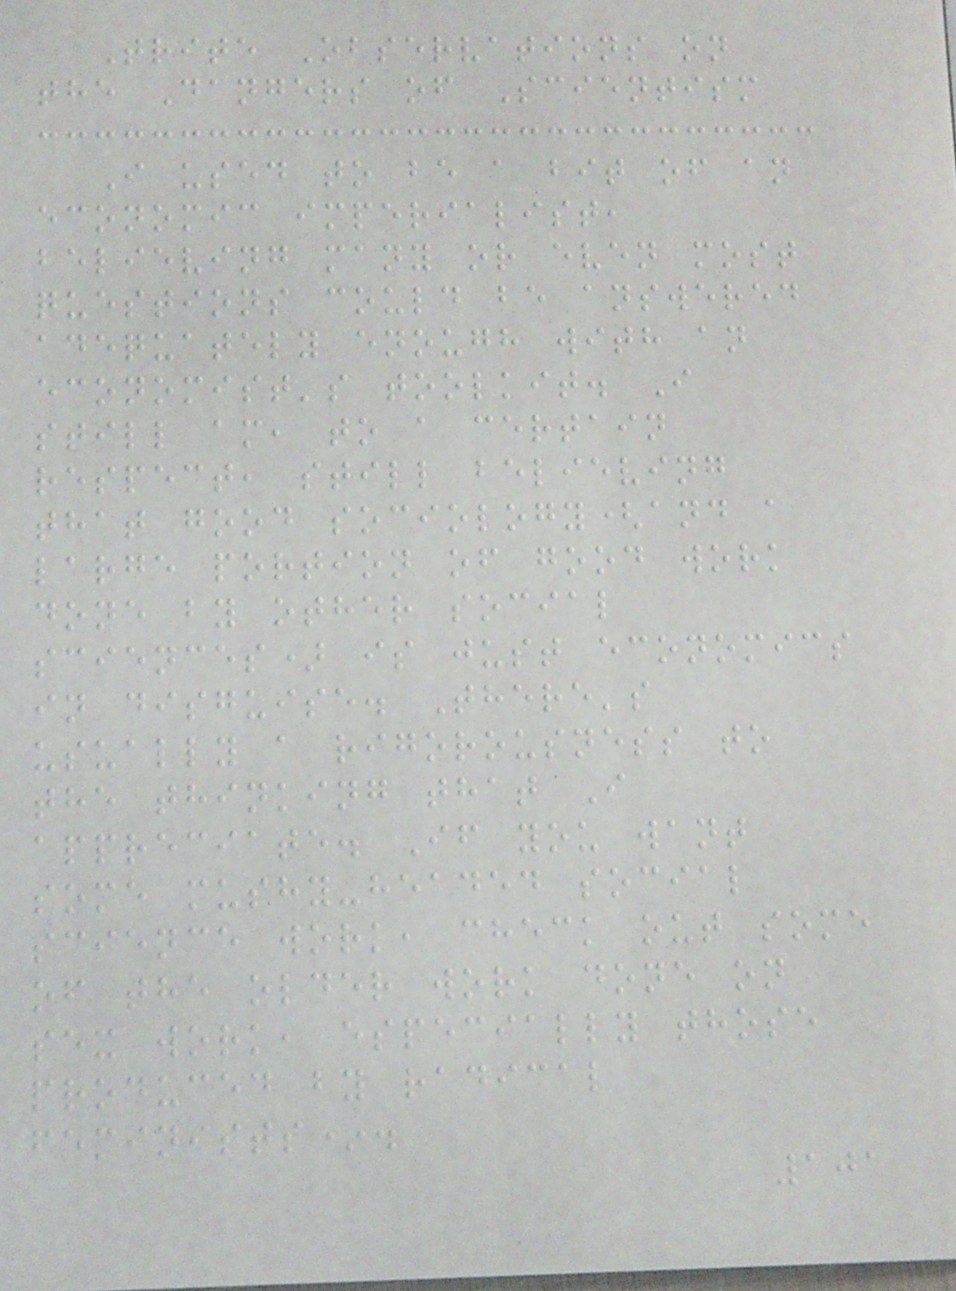Trite Observations on
the Dangers of Scientism
I used to be a bit of an
economic imperialist,
believing many or even most
questions could be answered
adequately enough with an
economist's toolkit. I
still am, to a certain
respect, still believing
that good sociology(and a
large portion of good work
done by other social
sciences) is just economics
in disguise. There's
usually a rigorousness to
the thinking that I
appreciate. If you want
some mushy-headed social
science work, check out some
of the older work done on
sex work, especially those
produced by radical
feminists*.
101
